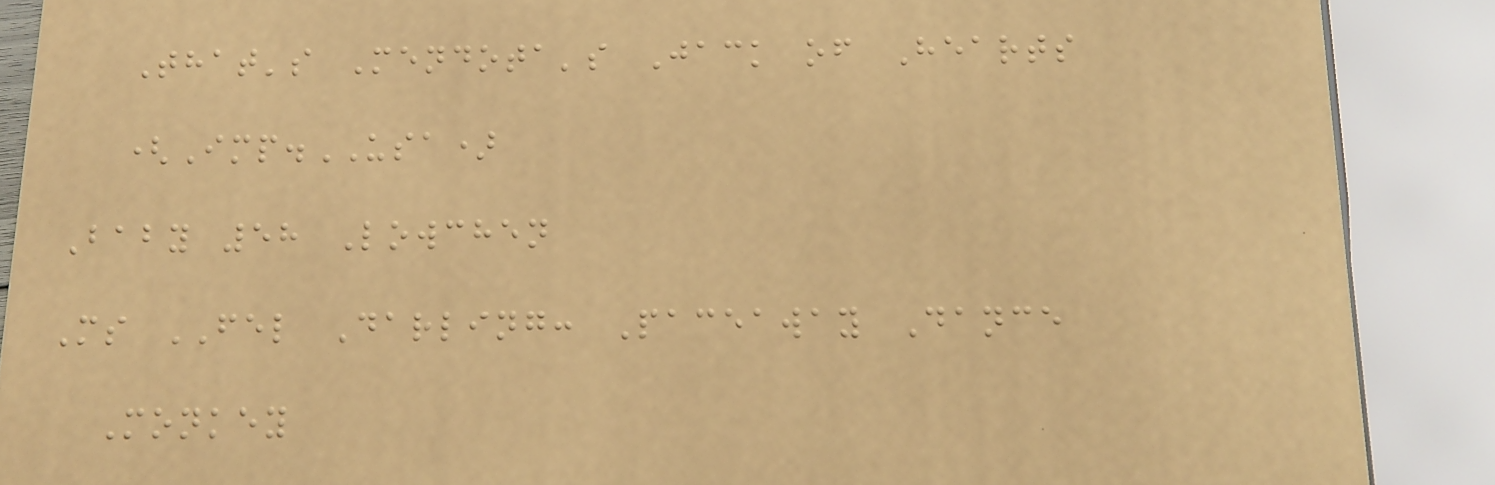That's Mendota's Jack of Hearts
(Imp.USA)
Baby 58 Lowchen
Ms FEL Darling: Paceaway Dance
Monkey
